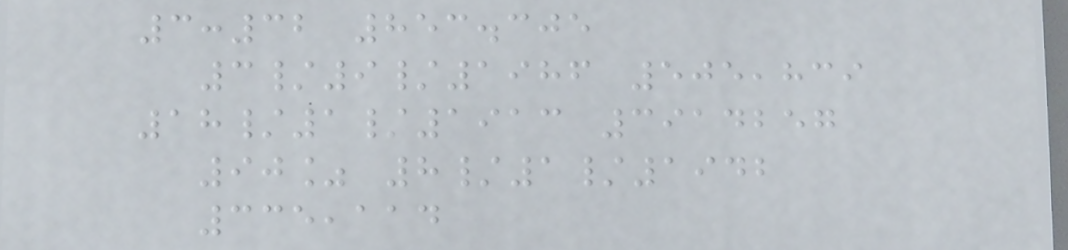3:32 853.305
3/9/1986 505,839
18/1/1913 3914257
90% 8/1/1942
335,114
